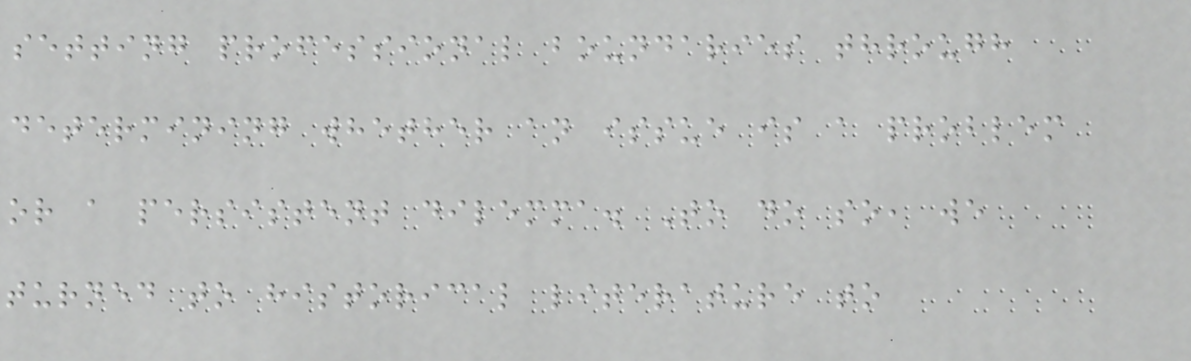setting professional boundaries through
determining whether an issue is a problem
or a persistent dilemma. To do so, we
turned to historical literature to
